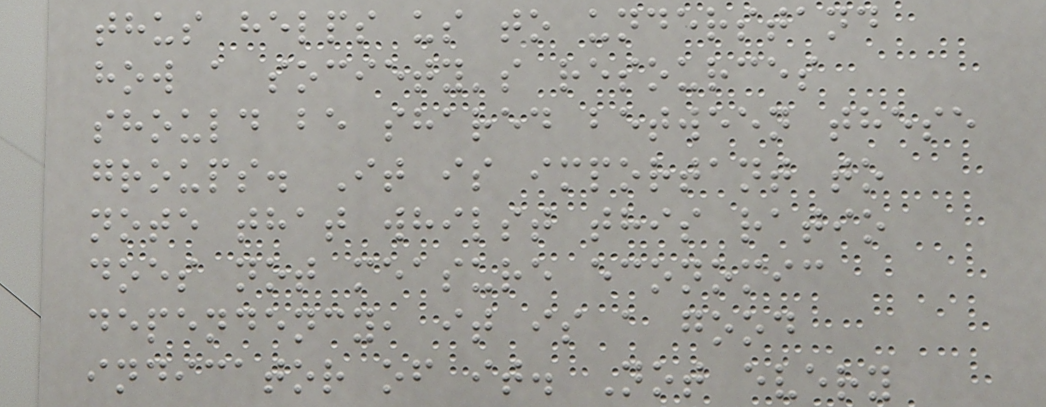thus helps us to understand
how a society's resources
should be shared between these
groups. It is important to
note that whilst this ratio
does not measure economic
dependency, it is a good
indicator of it. Not every
